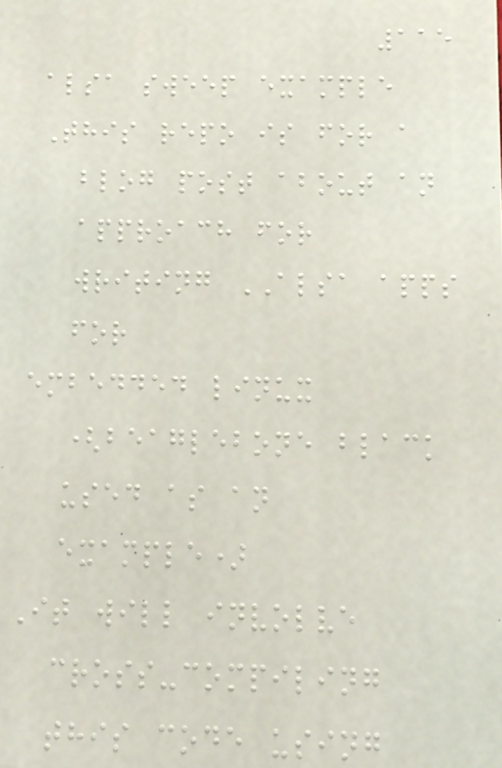115
alsa sweep example
This repo is for a
blog post about an
approach for
writing ALSA apps
for
embedded linux
(beaglebone black
used as an
example)
It will involve
cross-compiling
this code using
